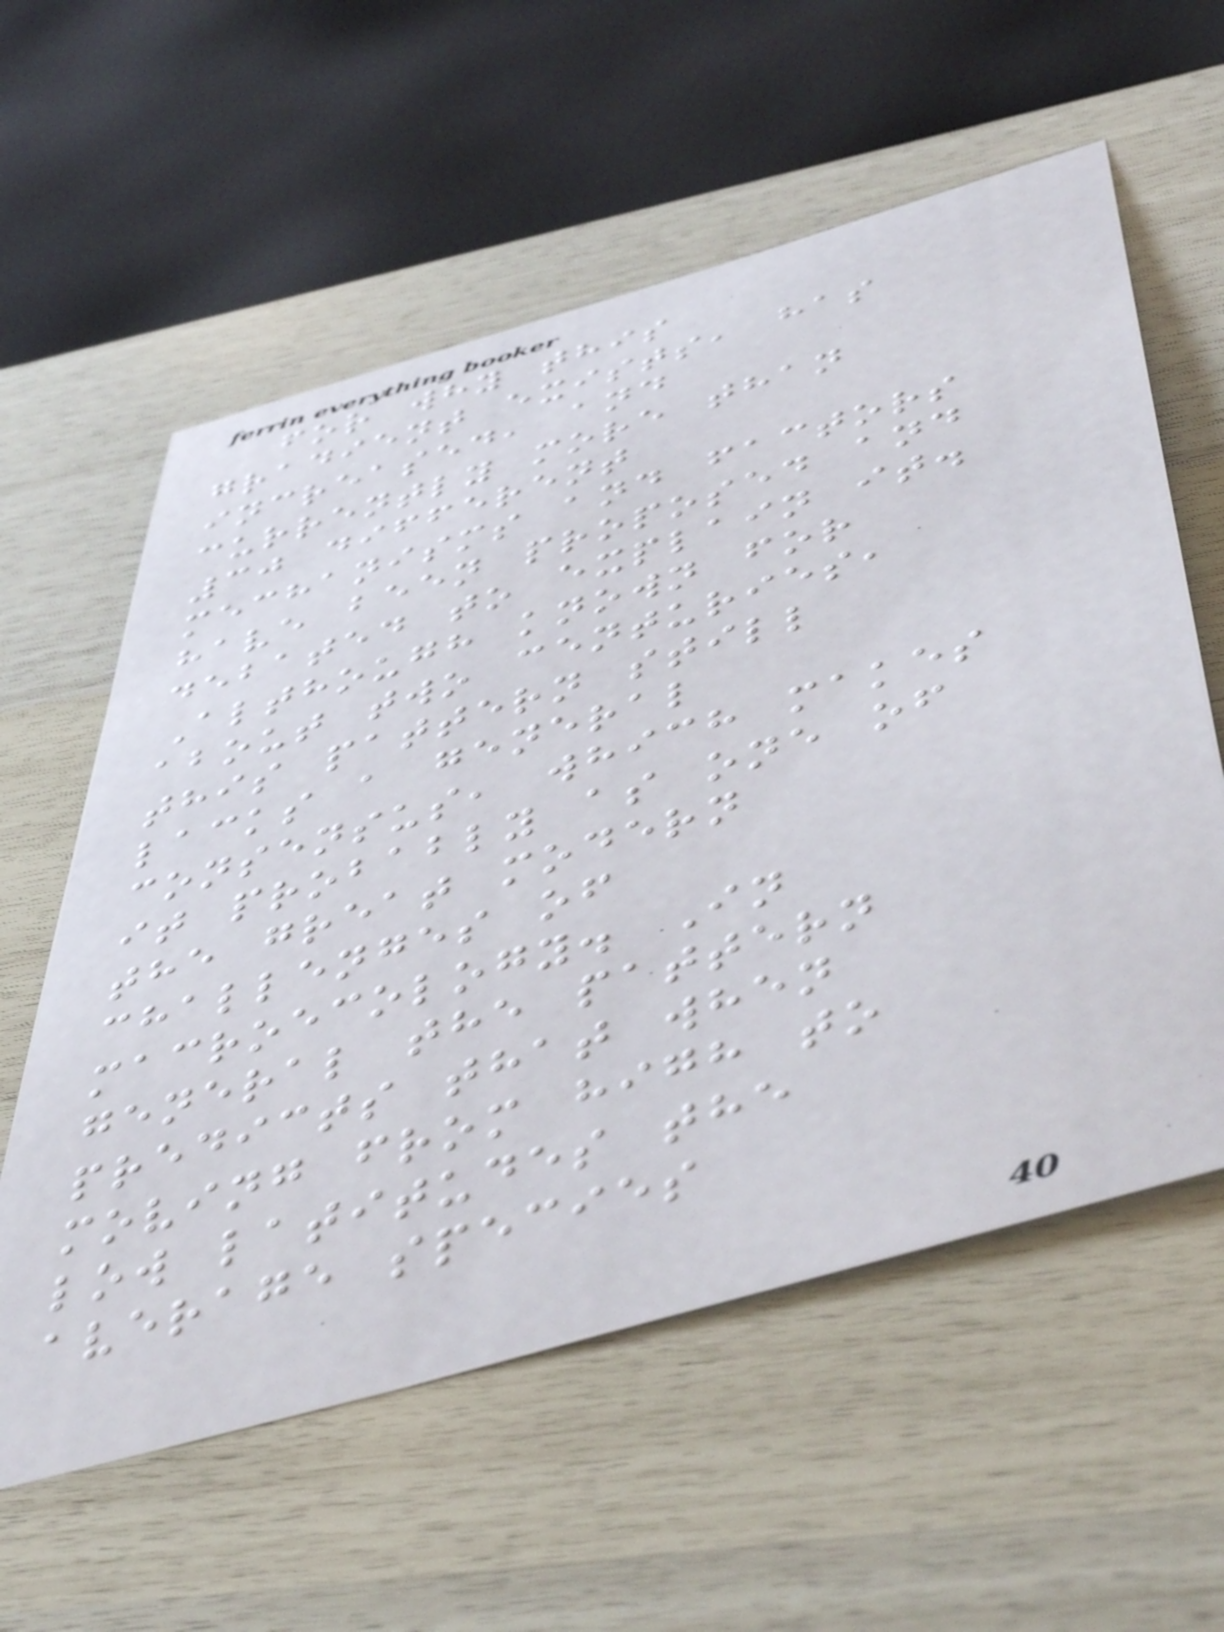for why this
gradient exists, has
increased, and
currently more than
30 different
mechanisms and factors
have been proposed and
debated to explain it.
Although known for
about two centuries,
this pattern still
lacks a general
consensus, which makes
it probably as one of
the great modern
challenges of
macroecology. In
general the pattern
predicts that when
moving from high to
low latitudes the
average species
